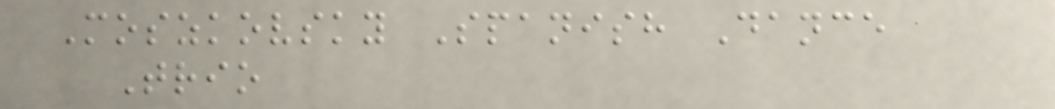Moszkovsky Spanish Dance
Trio
